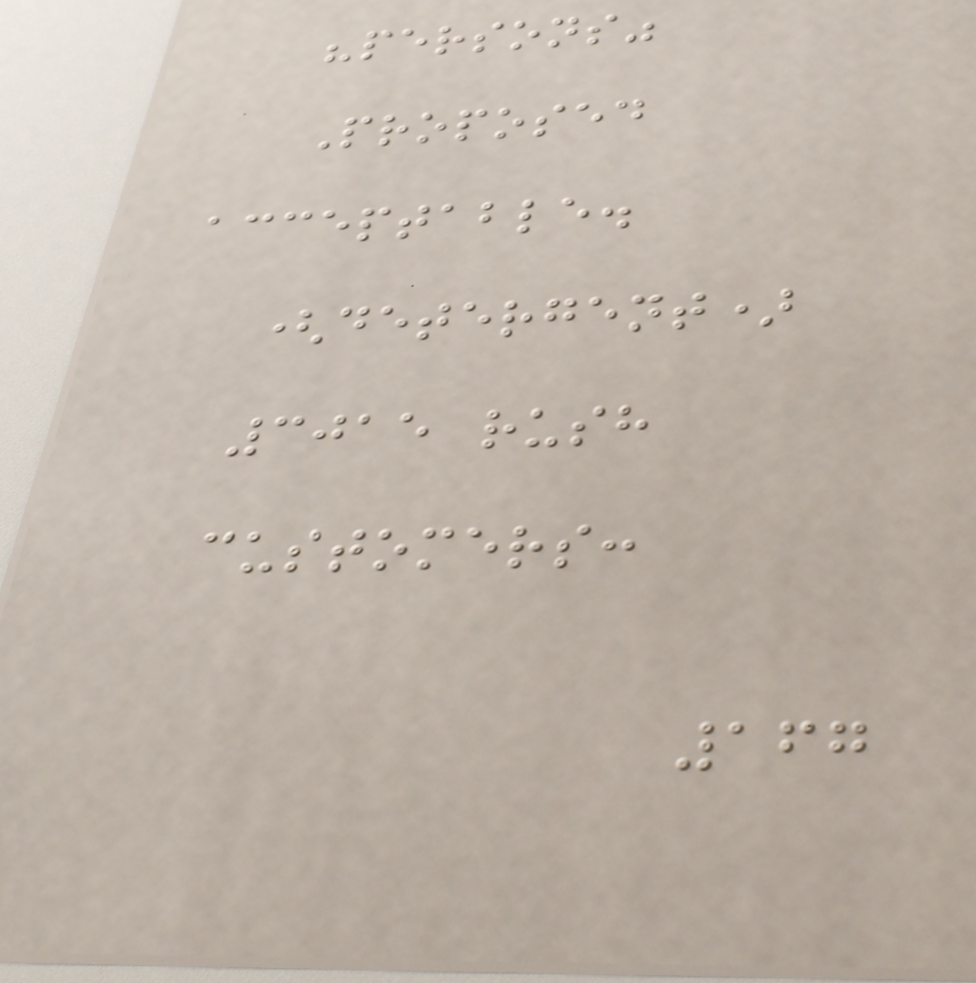"persons"
Proposed
acceptable.
(detergent)
3015 rush
customers:
167
